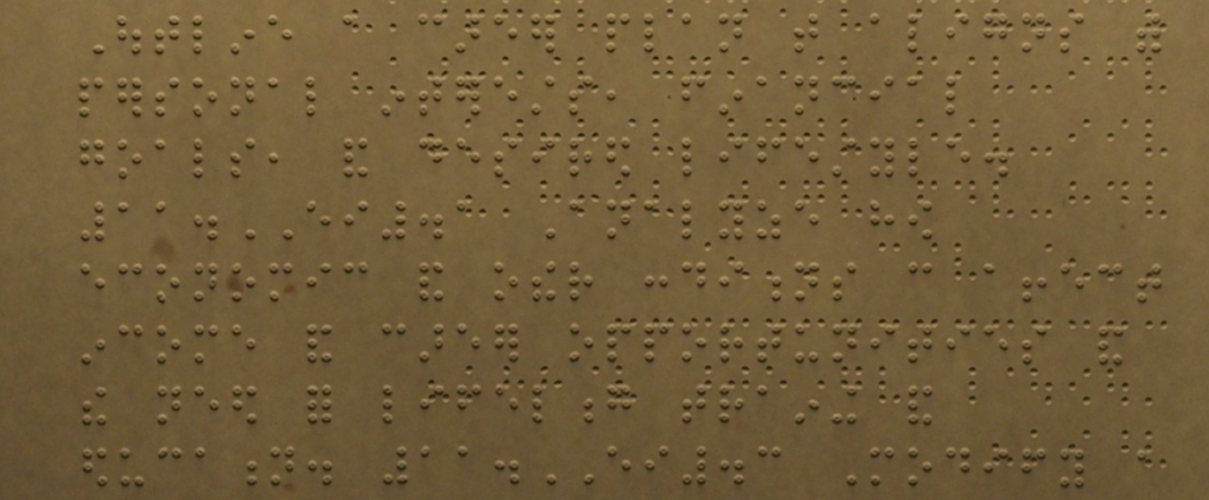Outline a career plan that aligns with
personal interests, financial
goals, and desired lifestyle.
11.EI.1 Analyze how
economic and other conditions can affect
income and career opportunities and
the need for lifelong training and
education. 11.EI.3 Modify a
